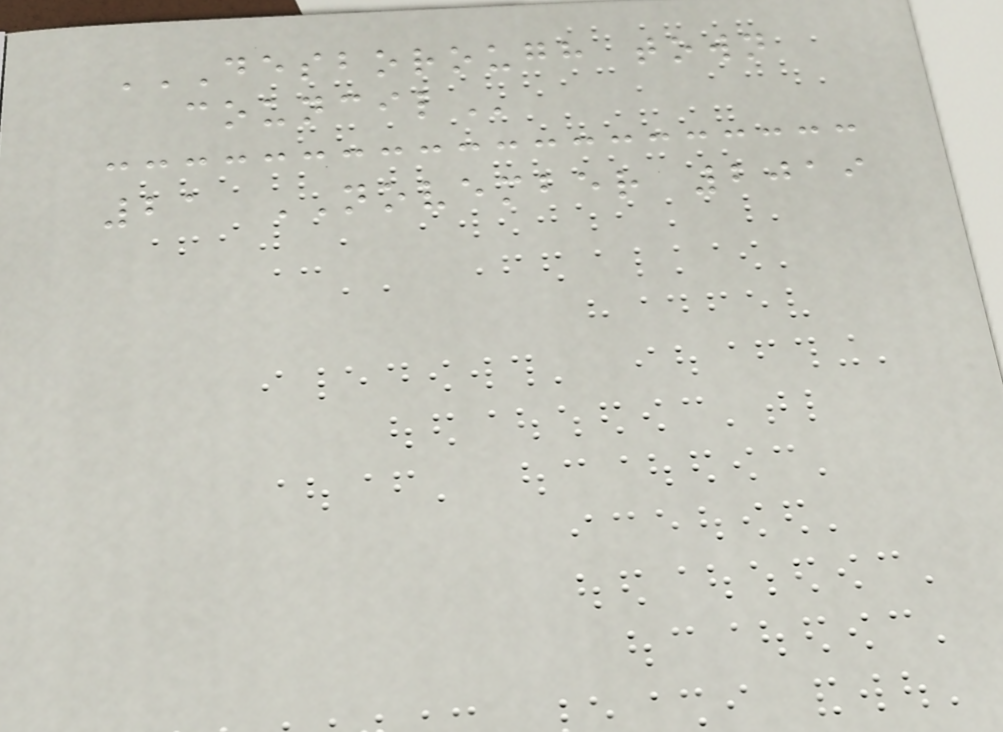DESBOROUGH TOWN
COUNCIL
21 NOVEMBER 2019
